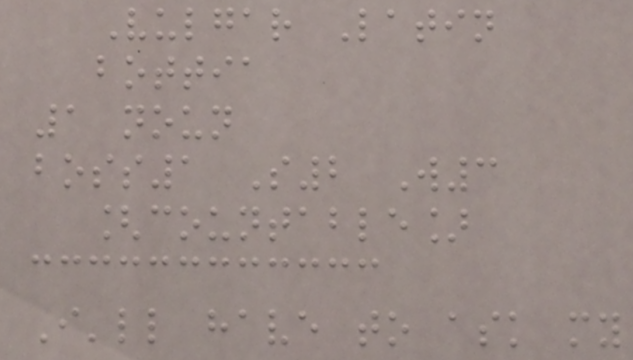Vulgar Latin
bottia
1 noun
boss1 S2 W3
[countable]
I'll have to ask my
